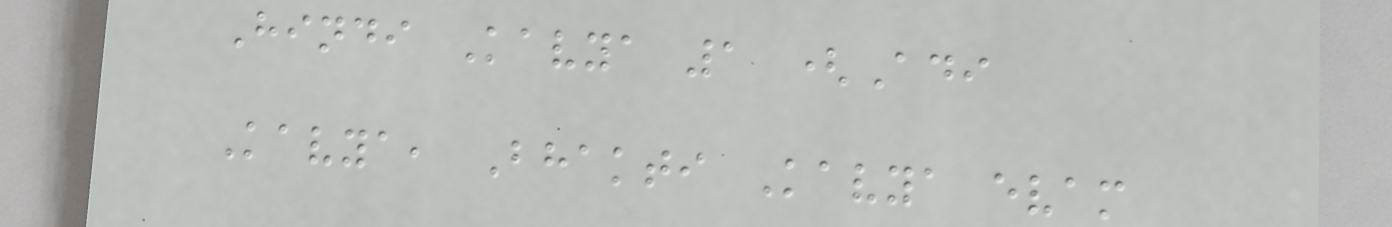Hindi Kavya 1 (Adi
Kavya, Bhakti Kavya evam
